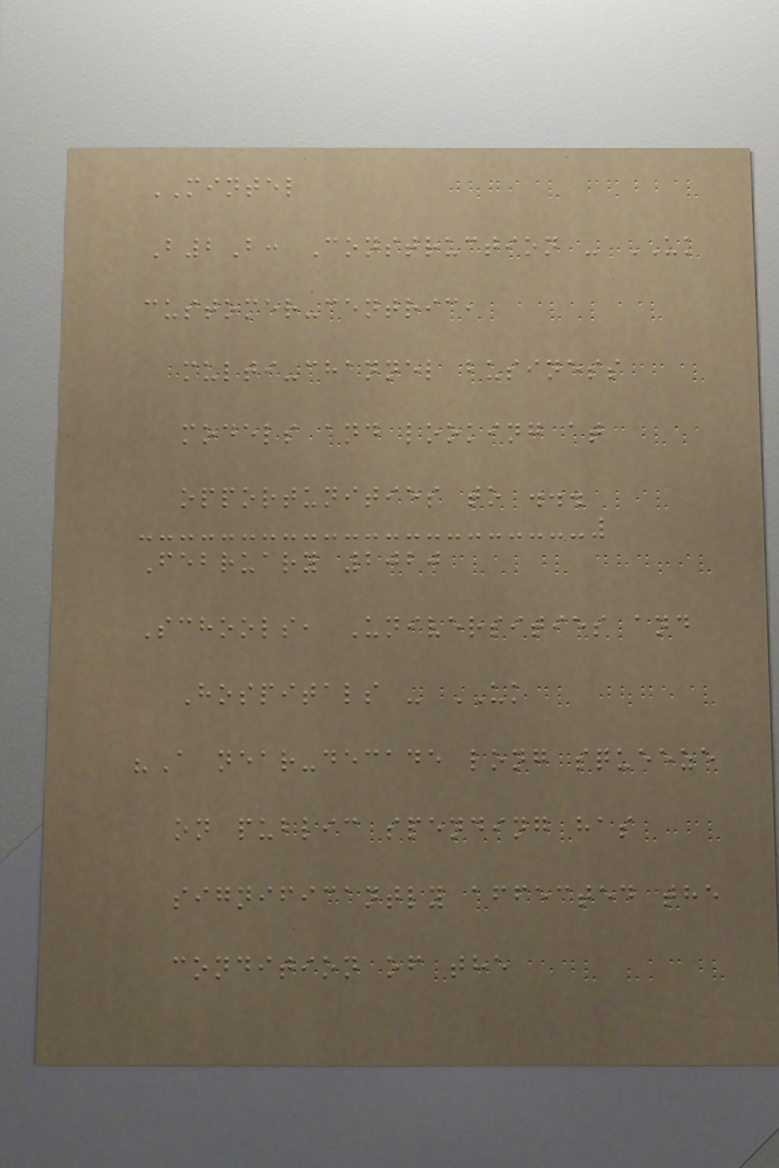MINTEL
B2B: Construction - UK
customer-centric,
multi-channel business
models and looking at
opportunities to ...
February 2020
Schools, Universities and
Hospitals - UK
"A near-decade long squeeze
on public spending has
significantly affected the
condition of the
